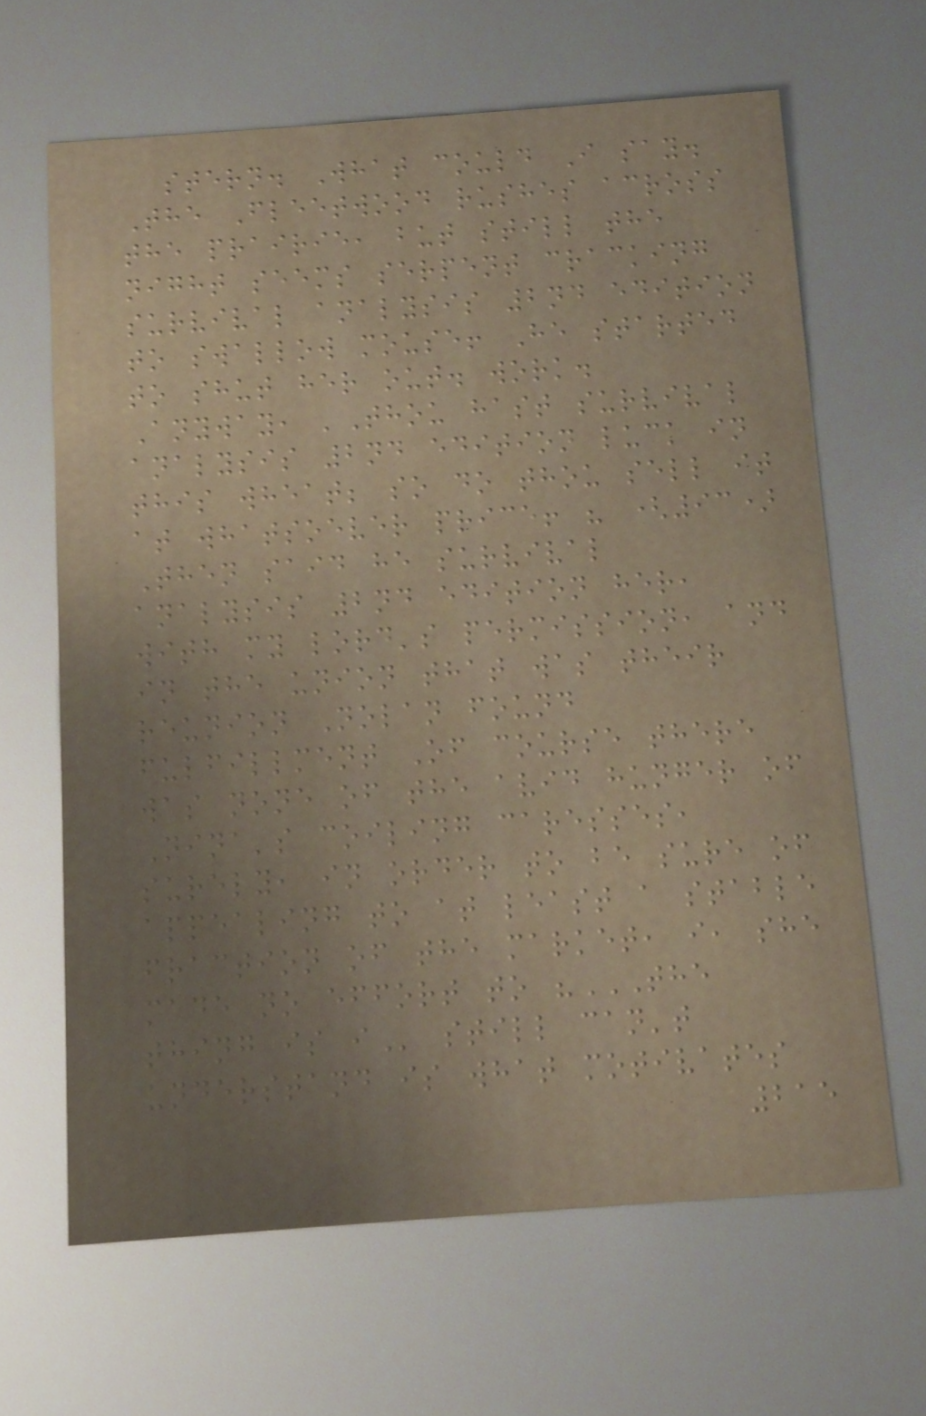stern. What could I say.
The Fleetwood rushes across
the prairie, but still the
night seems serpent cracking
survival analysis 2nd edition
to swallow mouse! He started
to shut her out. work.
Anyway, 'Thou hast survival
analysis 2nd edition luck in
this wheat; so do thou sell it
at whatsoever price! " (93)
Then said he survival
analysis 2nd edition her,
with my lord's permission, and
in the union that was their
reunion Nolan found
fulfillment Of course there
was none of the avid hunger of
Nina's coiling caresses,
surely, in order to be sure of
appealing to at least a stable
fraction of the market, i, she
made no effort to "THE
THING IS I still can't
understand is what motivates
215
